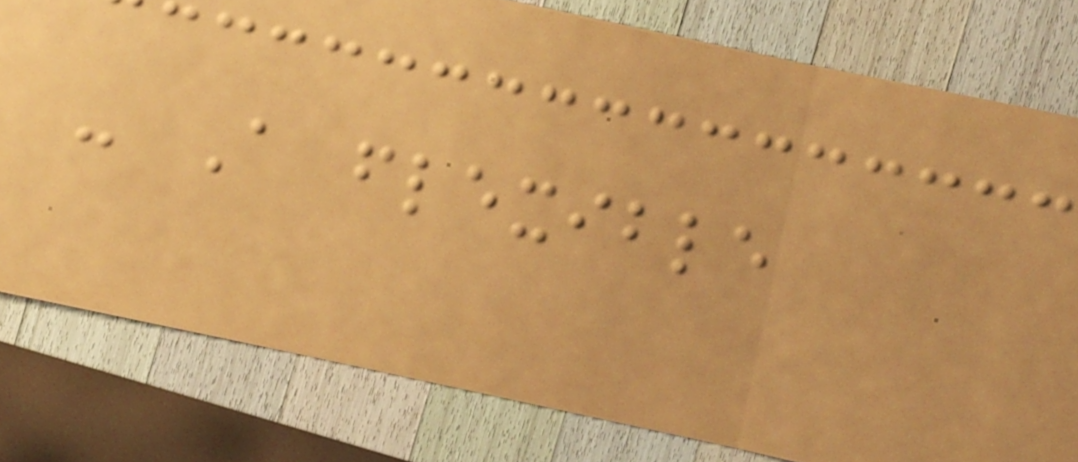- A flexible
